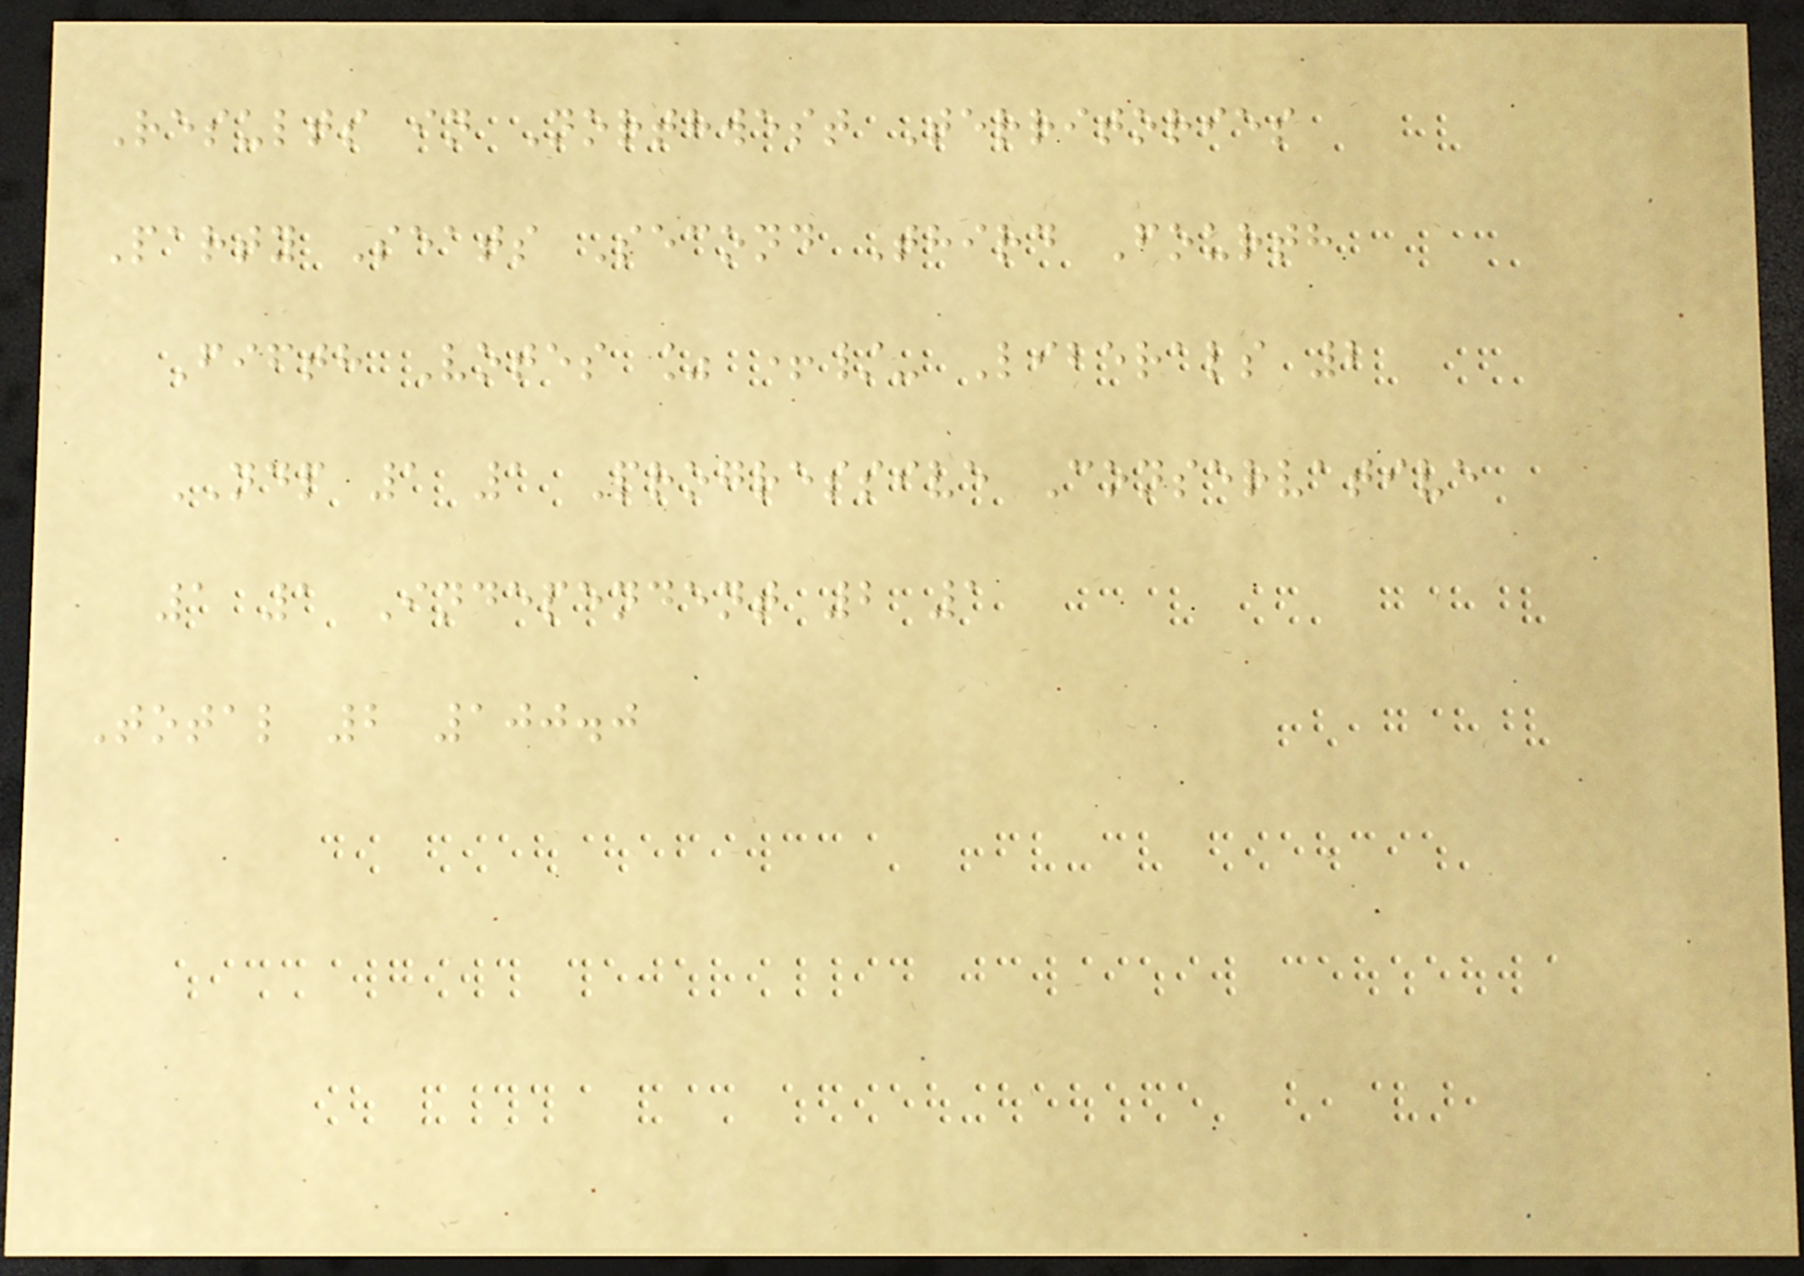Results in Northwest Territories
Party Seats Second Third Fourth
Fifth Votes % +/- Liberals 2
NDP 1 1 Progressive Conservative
1 1 Independent 2 1
Total 2 100.0
